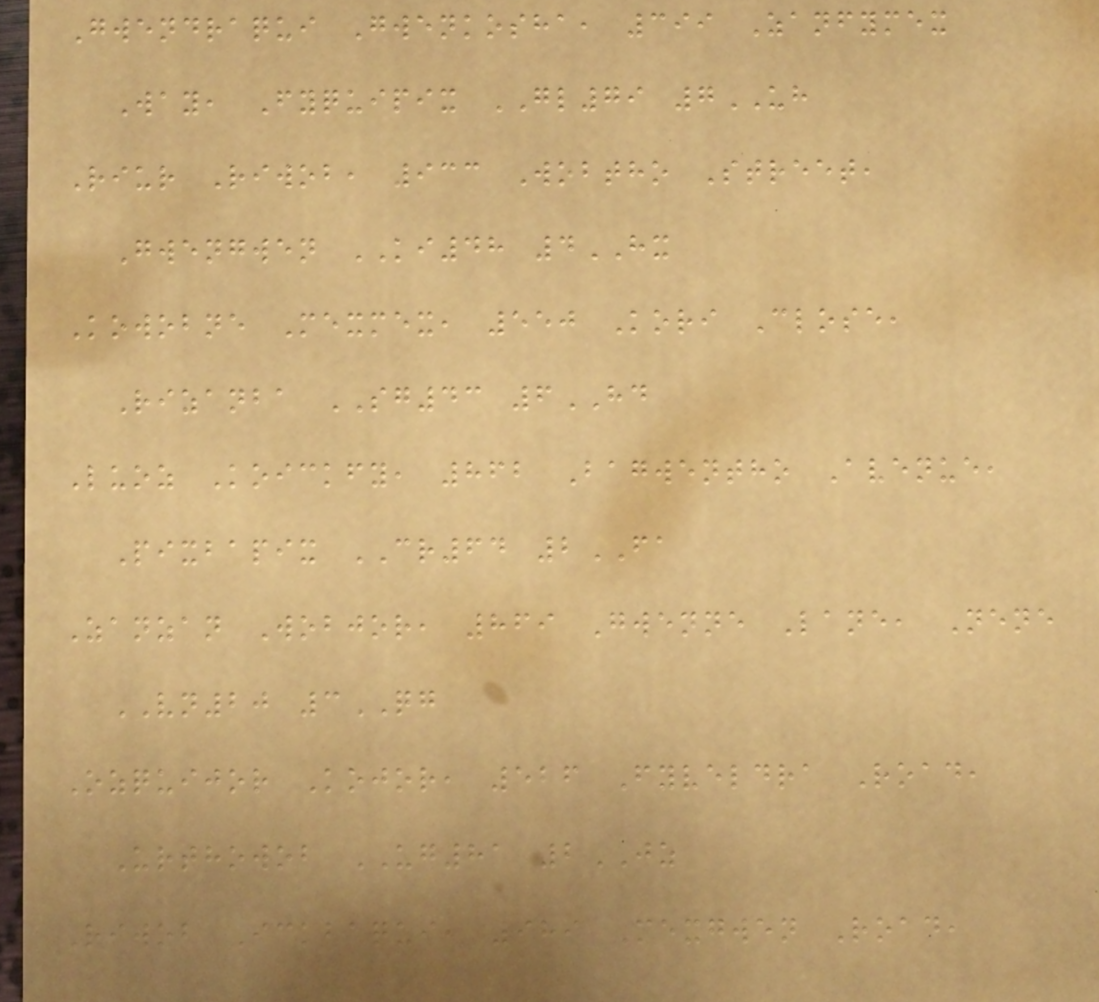Gwendraqui Gwenkosha, 399 Zanfymex
Way, Fyquipix GL79 7UH
Riur Riwob, 933 Wobtho Street,
Gwengwen KI48 4HX
Kowobne Mexmex, 550 Kori Close,
Rizanba SG43 6HD
Luoz Koickfy, 862 Bagwentho Avenue,
Pixbapix CR64 2FA
Zanzan Wobjor, 869 Gwenne Lane, Nene
VN20 3QG
Ozquijor Kojor, 526 Fyveldra Road,
Urthowob UG81 2JZ
Riwob Ickbaqui, 989 Mexgwen Road,
